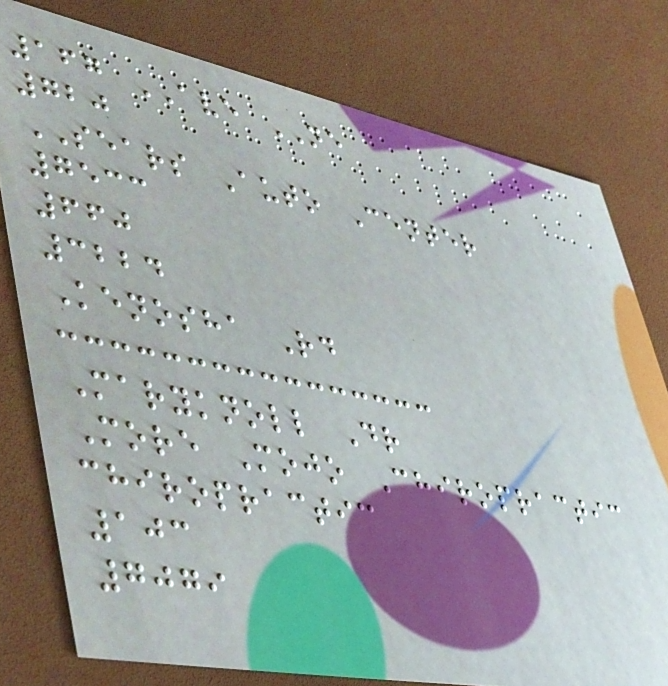167 AVE NE
720
SEARS Auto Center
7533
660
3224
Kenosha Rd
Maryknoll Dr
More Mojo Chiropractic
chiropractic
103
7079
